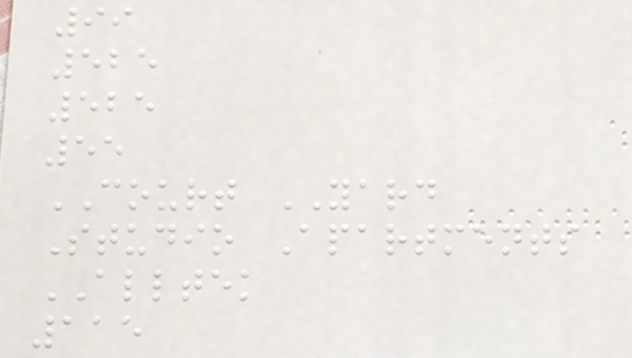99
525
525
55
COURT YARD
Studio Apartments
ALLTEK
115
